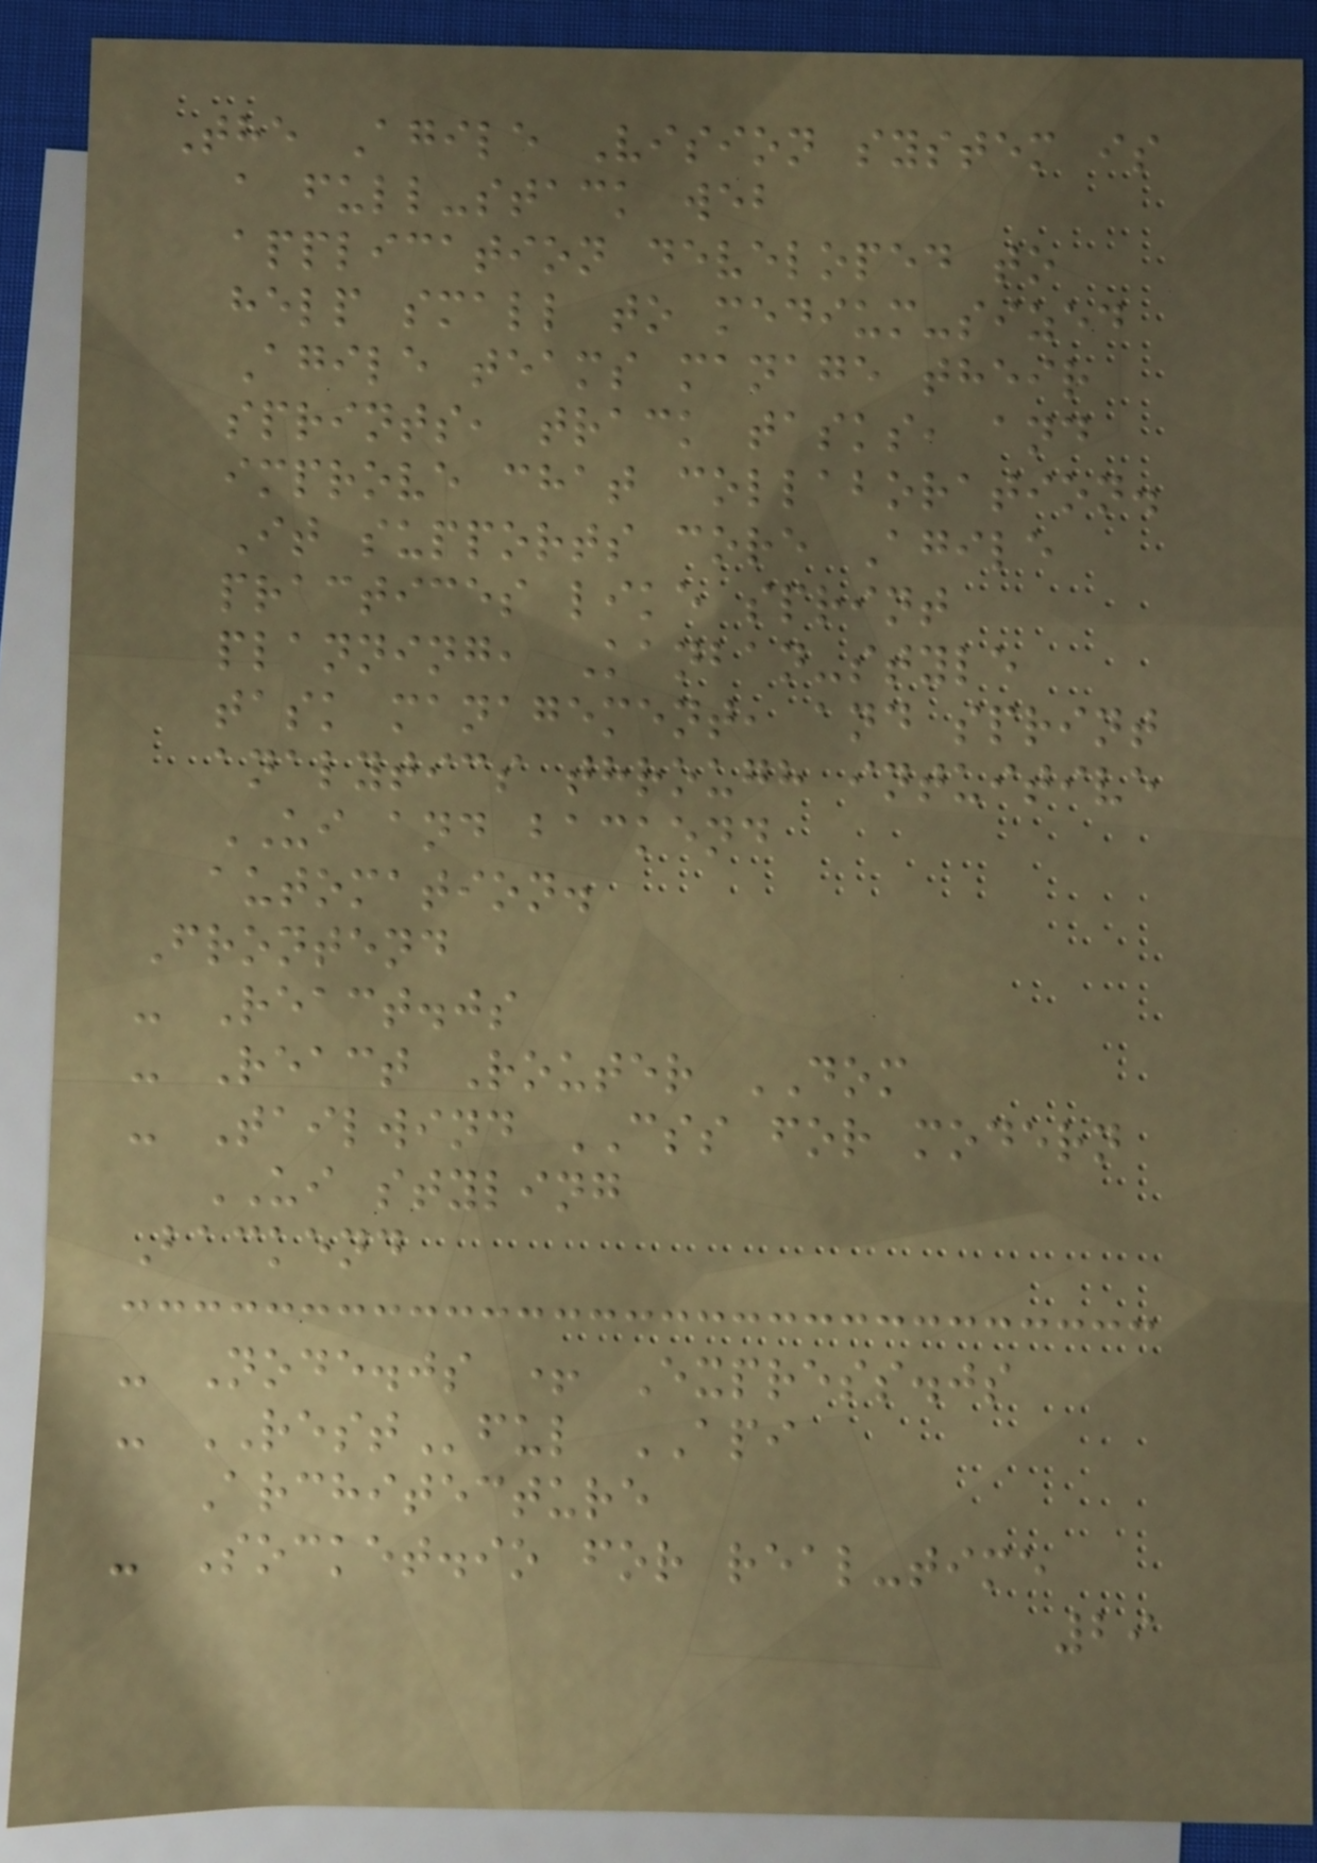The Agile Vision system is
a full-stack web
application developed to
help small to medium-sized
Agile teams manage their
sprints, track tasks, and
improve chat collaboration.
It supports core Agile
practices like sprint
planning, Kanban-style
task management, and sprint
analytics through intuitive
UI and backend
automation.
Frontend
- React.js
- React Router DOM
- Tailwind CSS for modern
UI styling
Backend
- Node.js + Express.js
- RESTful API
Architecture
- Socket.io for real-time
29
